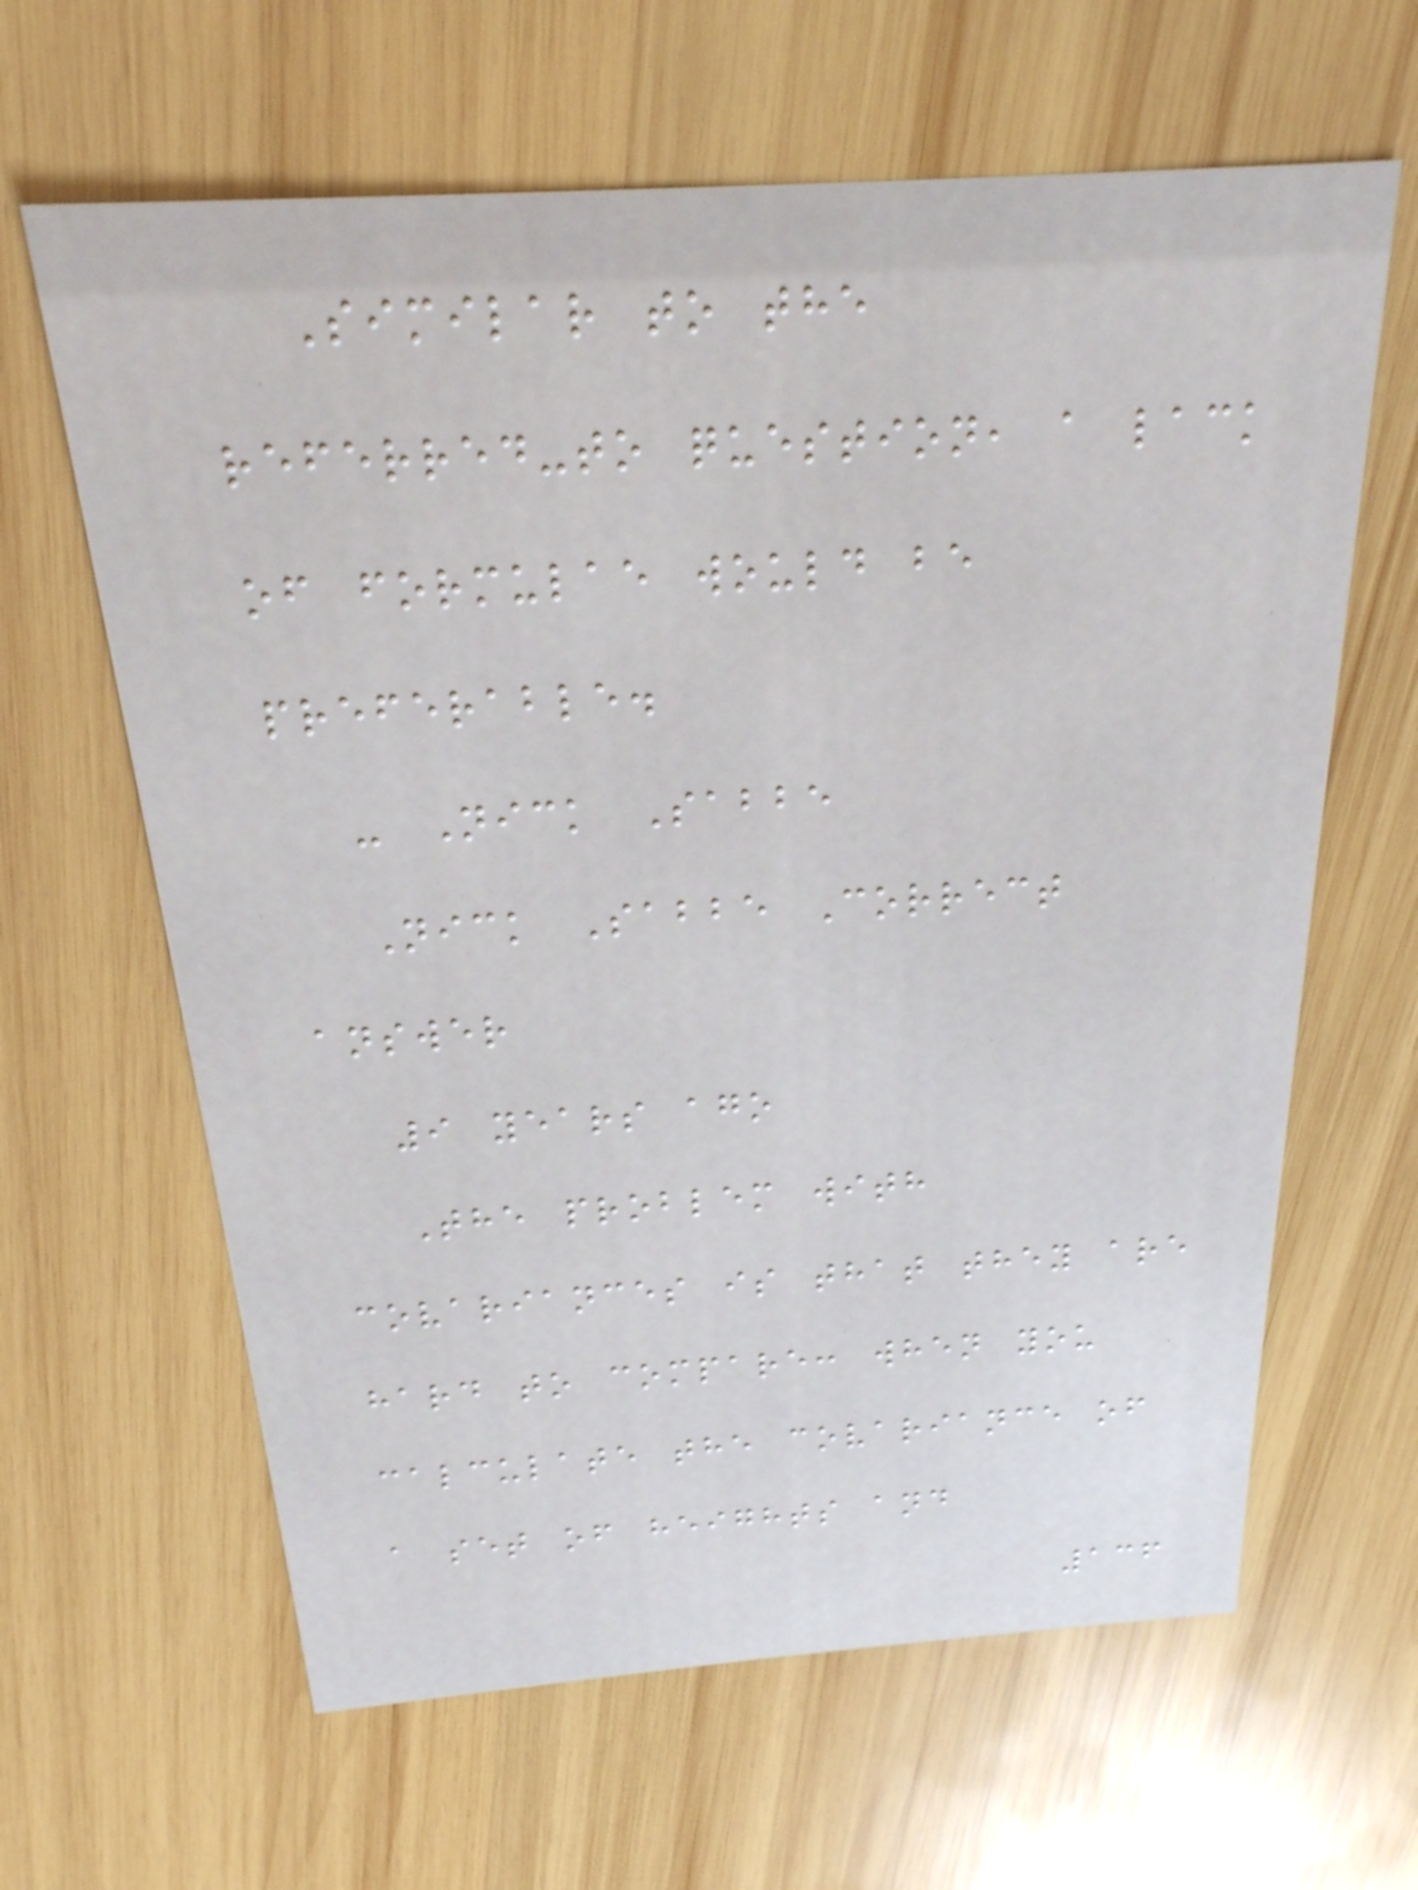Similar to the
referred-to question, a lack
of formulae would be
preferable.
- Nick Sabbe
Nick Sabbe Correct
answer
9 years ago
The problem with
covariances is that they are
hard to compare: when you
calculate the covariance of
a set of heights and
136
